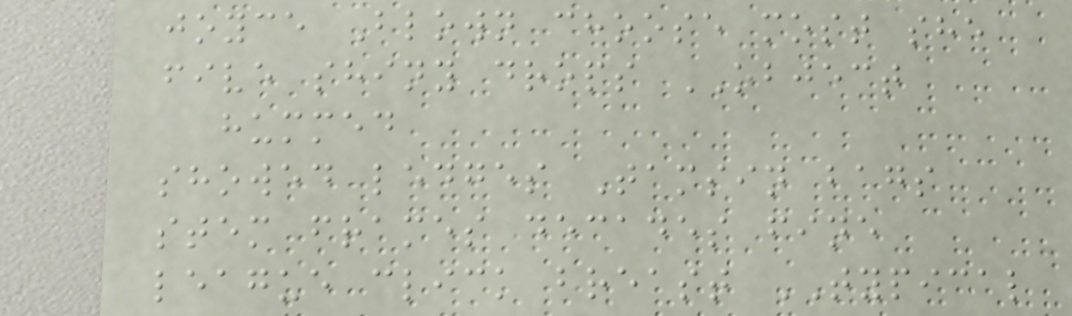joyce Blown choose most she
five shiny drops OBJECT
hummed
showed ledges Tamsin bags
stem frames decades fine
league click breast TYPICAL
